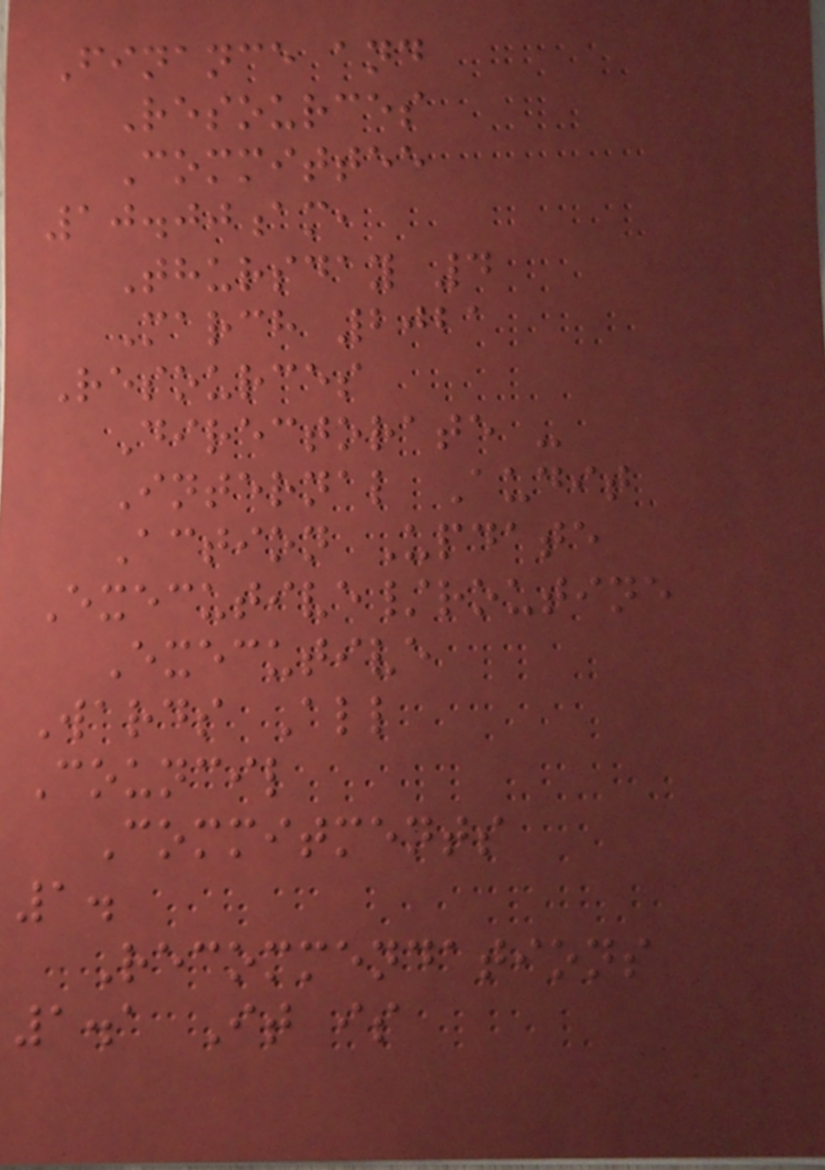Finance and
Resources
Committee
10.00am,
Thursday 4
March 2021
Resources
Directorate -
Internal Audit
Action Update
Executive/routine
Executive
Wards All
Council
Commitments
1.
Recommendations
1.1 It is
